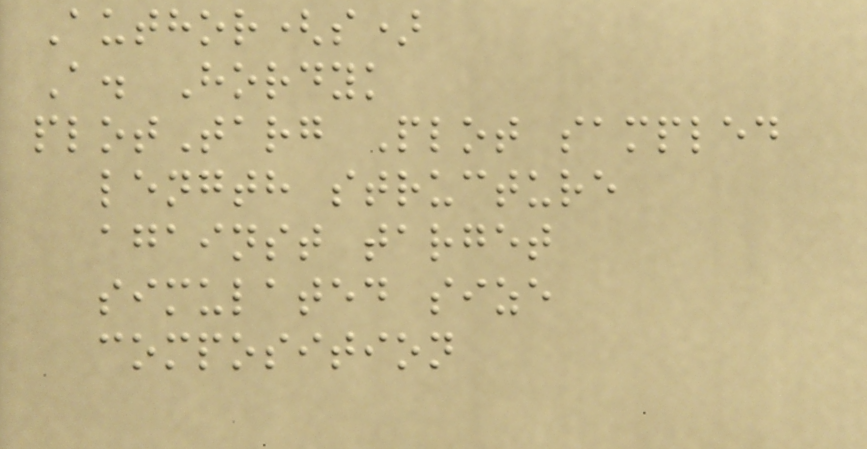Author(s)
A. Hordyk
plotTarg Plot sampled
length structure
against target
simulated size
composition
